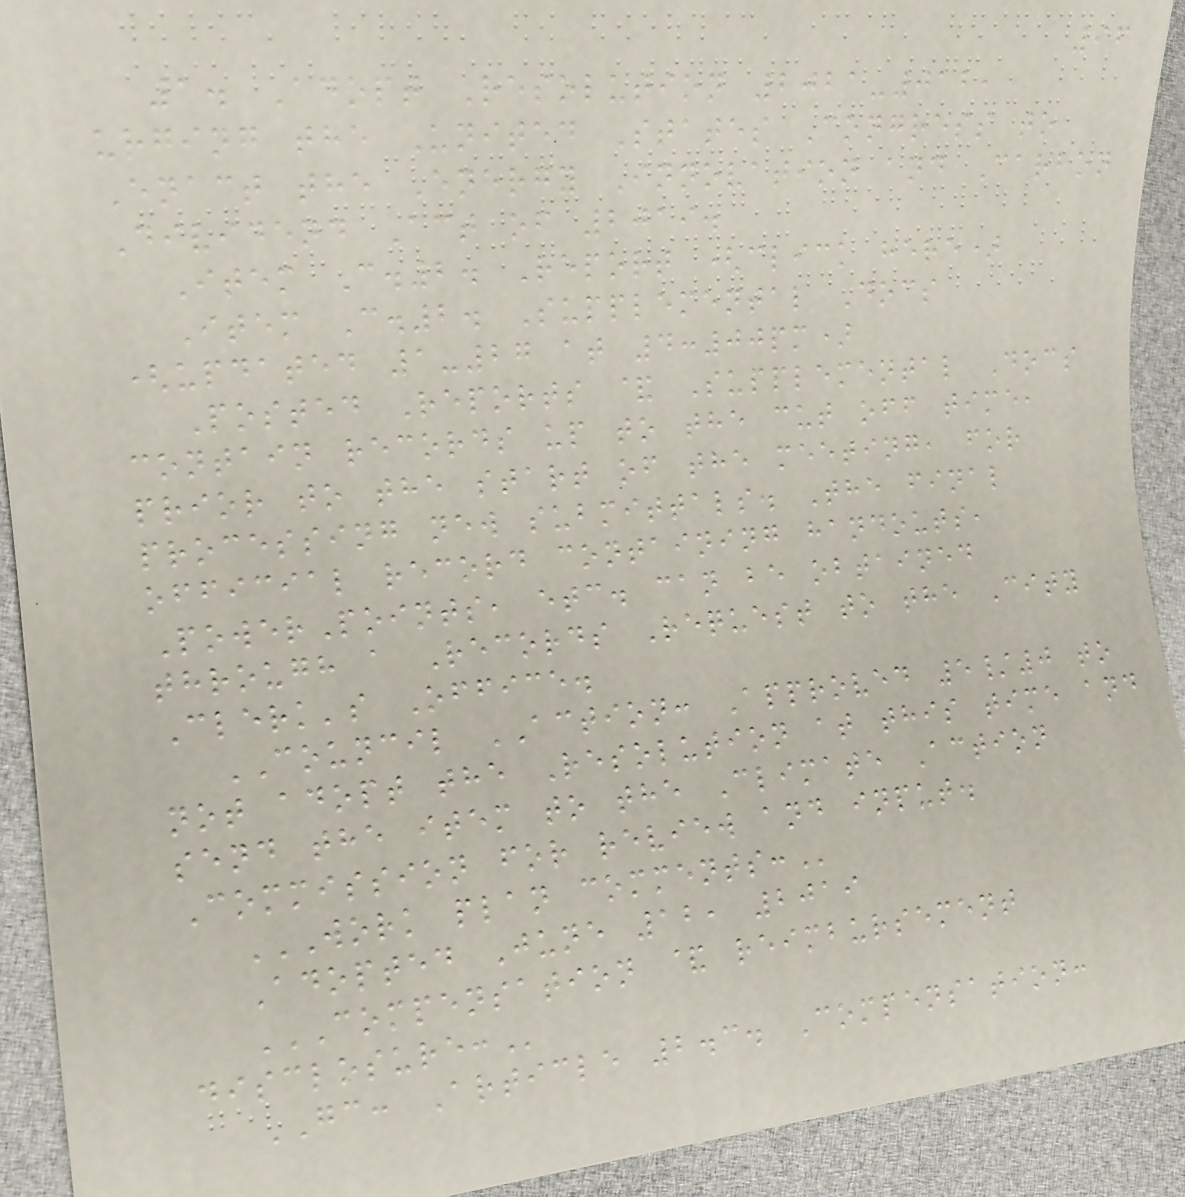96
1. Adopt Resolution 2021-012,
urging the United States Congress to
Enact the Energy Innovation and Carbon
Dividend Act of 2019.
Item C.2. Report (click here)
Item C.2. Supplemental Docs
(updated 1-27 at 4:00pm)
Posted Reports & Supplemental Docs
contain records up to the cut off time,
prior to the start of the meeting, for
processing new submittals. The final
official record containing handouts,
PowerPoints, etc. can be obtained
through a Records Request to the City
Clerk's Office.
COUNCIL ACTION: Approved 5/0 to
not adopt the Resolution at this time and
send the item to the Climate Action
Commission for review and input.
WORK PLAN COMMENTS:
Adopted June 12, 2019
COMPENSATION & REIMBURSEMENT
DISCLOSURE:
GC: Article 2.3. Compensation:
